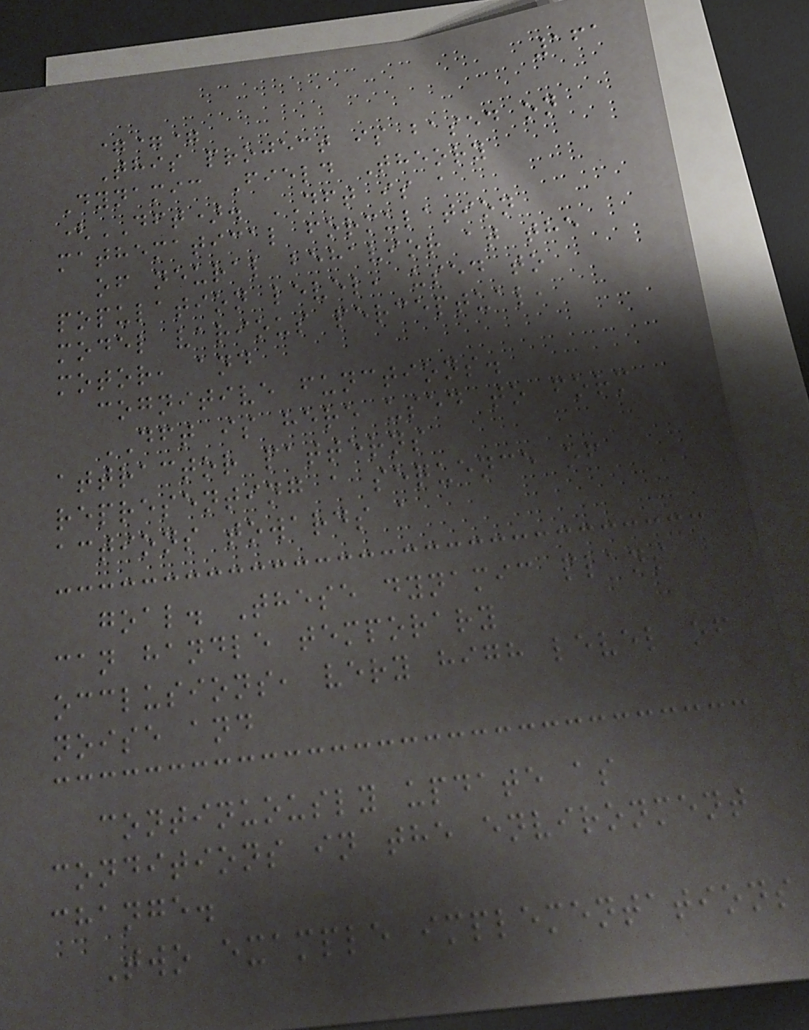161
===
This project is based on
Dynamic Field Theory
(DFT). DFT is a
mathematical formulation
of neural behavior at the
population level, used to
model various perceptual,
motor, and
cognitive functions.
DFT is here used to form
attractor patterns
representing a sequence of
actions towards a
goal. These dynamic plans
can handle temporary
occlusions, very high level of
noise and
continuously update as
conditions in the environment
change.
Two example implementations
